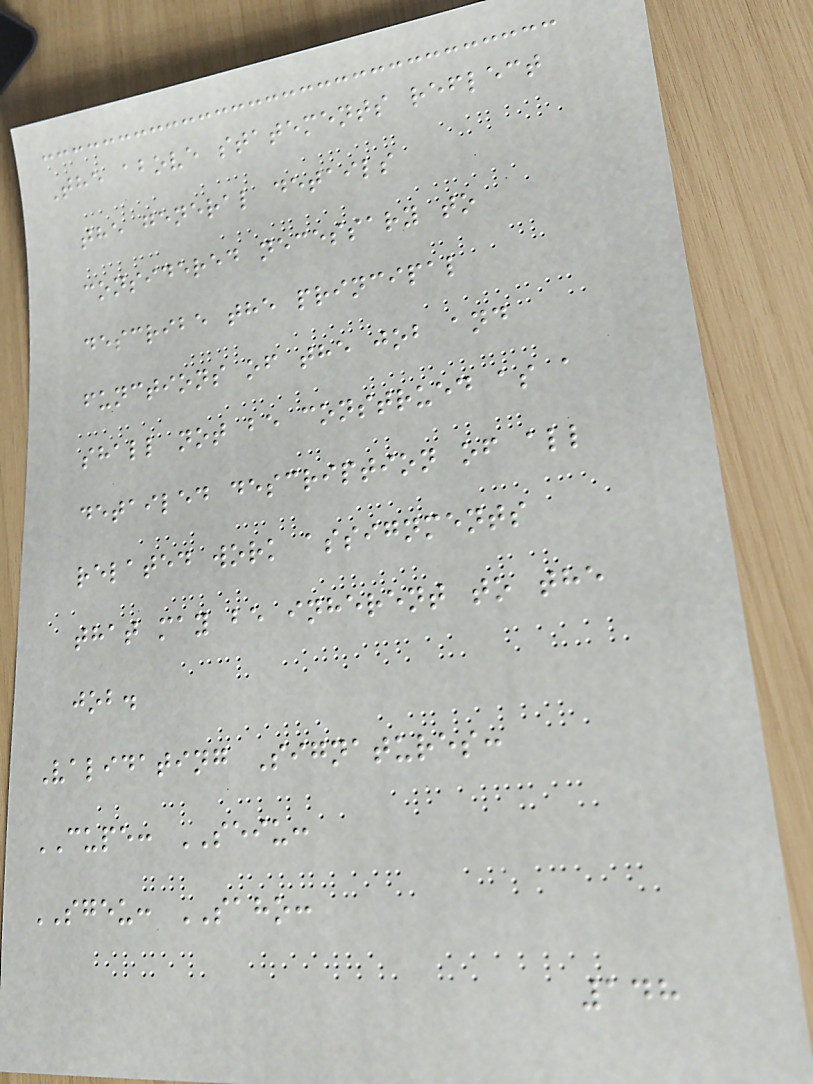The above statements reflect
the general details
considered necessary to
describe the principal
functions of the job and
shall not be construed as a
detailed description of all
related work assignments
that may be inherent to the
job.
Validating Signatures:
CUPE: SEIU:
SGEU: SAHO:
148
